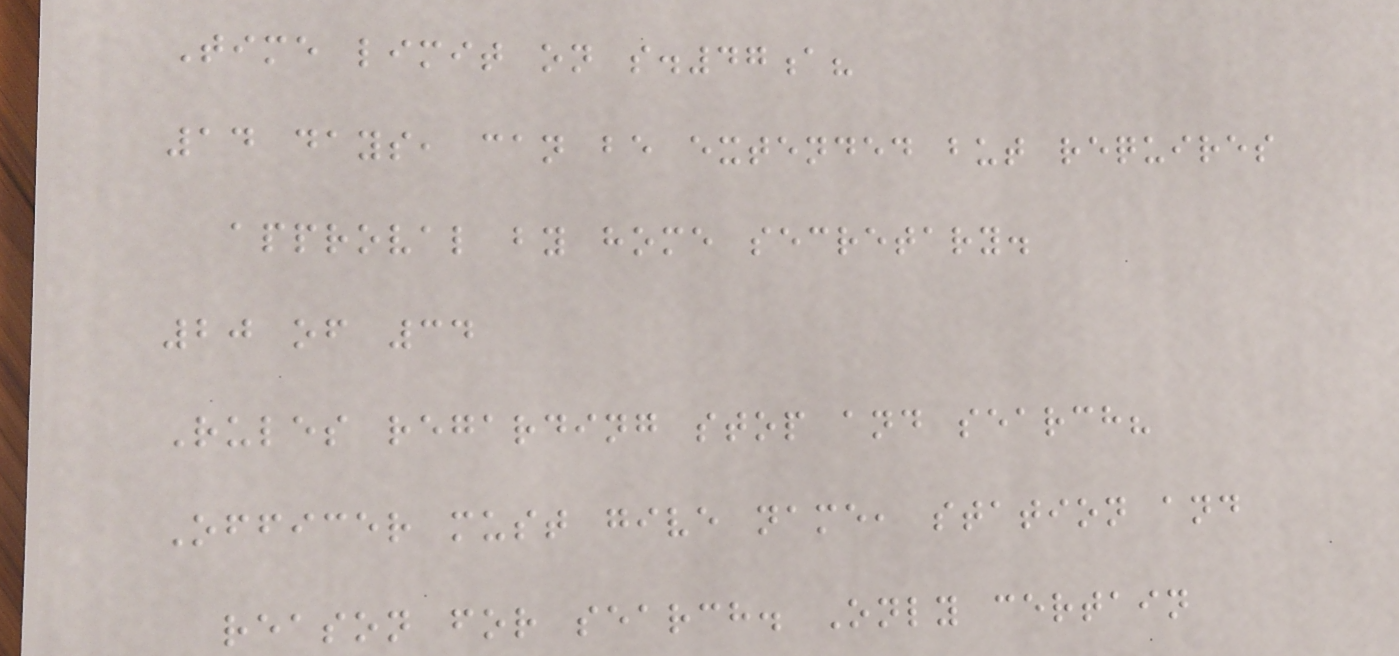Time limit on s.47a?
14 days, can be extended but requires
approval by home secretary.
20 of 34
Rules regarding stop and search?
Officer must give name, station and
reason for search. Only certain
